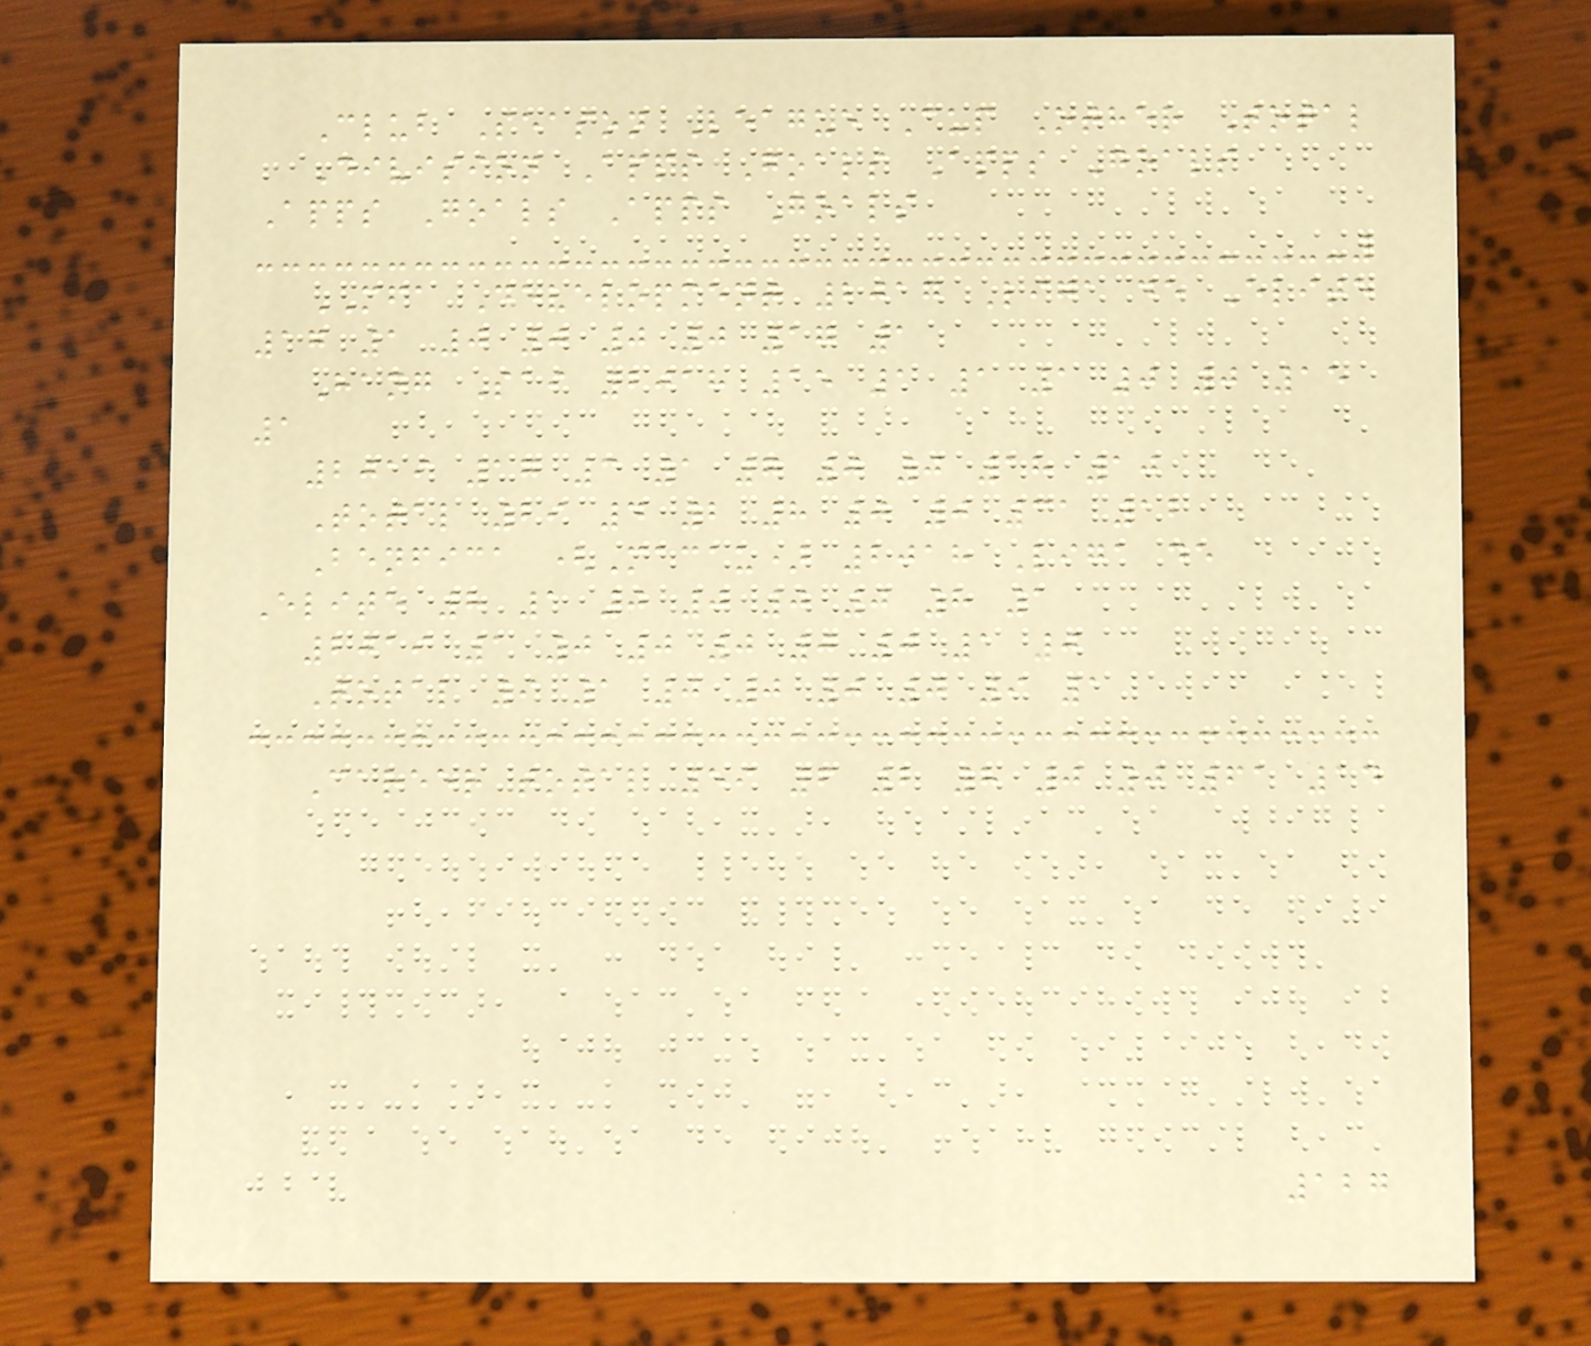Club Season League Cup Other Total
Division Apps Goals Apps Goals
Apps Goals Apps Goals
MFA Development 2017 Liga de Elite
17 1 0 0 0 0 17 1
Hang Sai 2018 15 1 1 1 0 0 15
1
2019 17 3 1 7 0 0 18 10
Total 29 4 2 8 0 0 31 12
Benfica (Macau) 2018 Liga de
Elite 8 1 0 0 0 0 8 1
2019 1 0 0 0 0 0 1 0
Total 9 1 0 0 0 0 9 1
Career total 59 6 2 8 0 0 61 14
127
